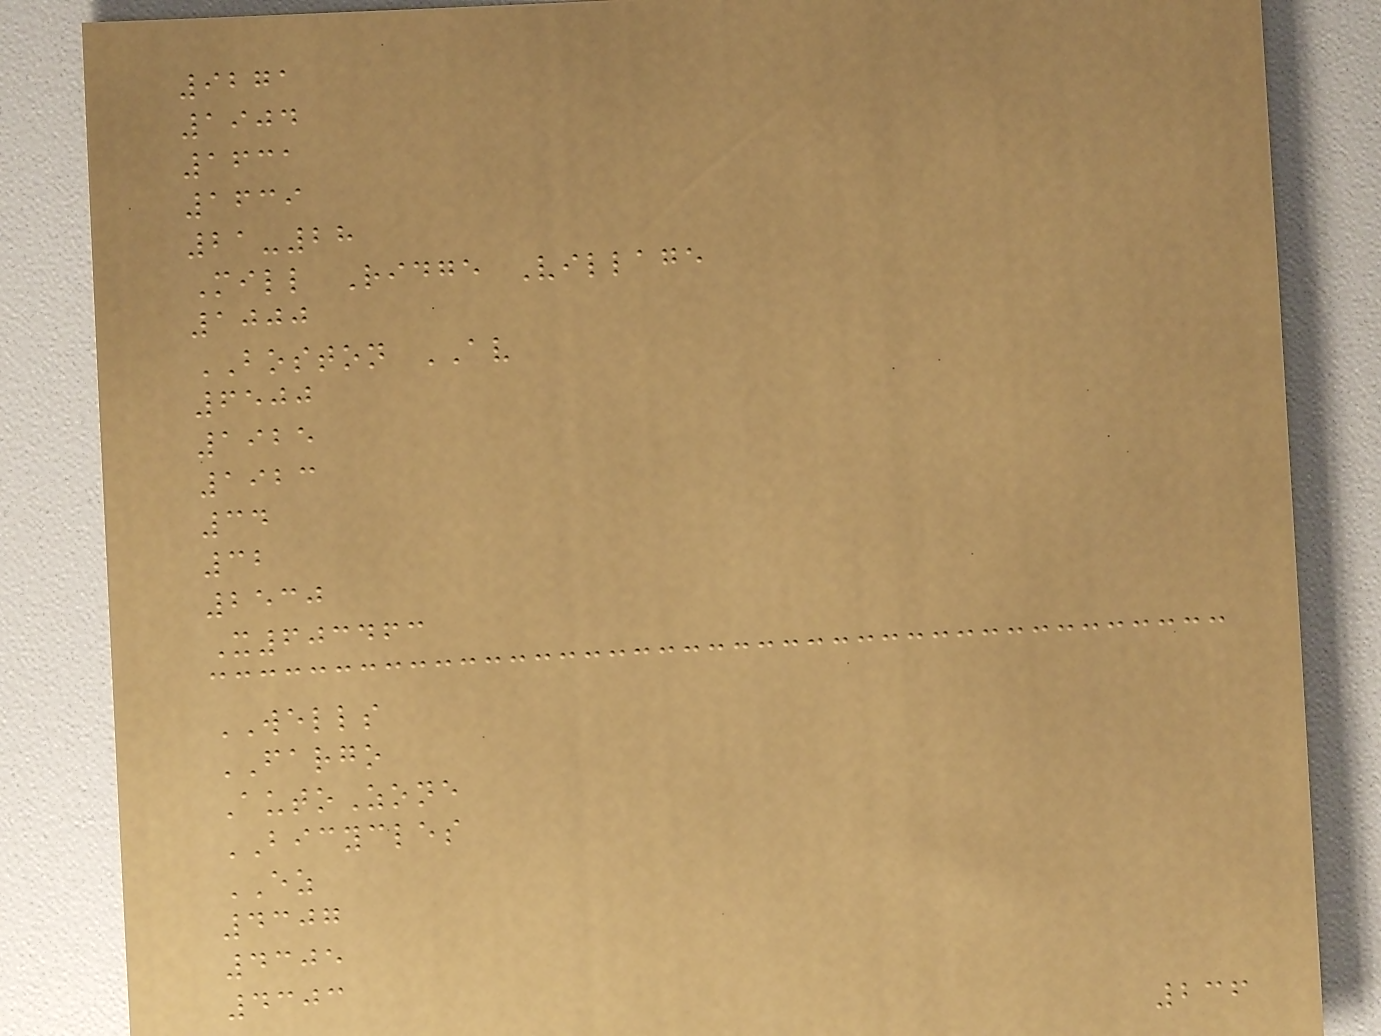9271
1904
1631
1639
21-28
Mill Ridge Village
1000
BOSTON AV
6500
1925
1923
34
32
2530
X603463
WELLS
FARGO
AutoZone
BICYCLES
EZ
4307
4305
4303
236
